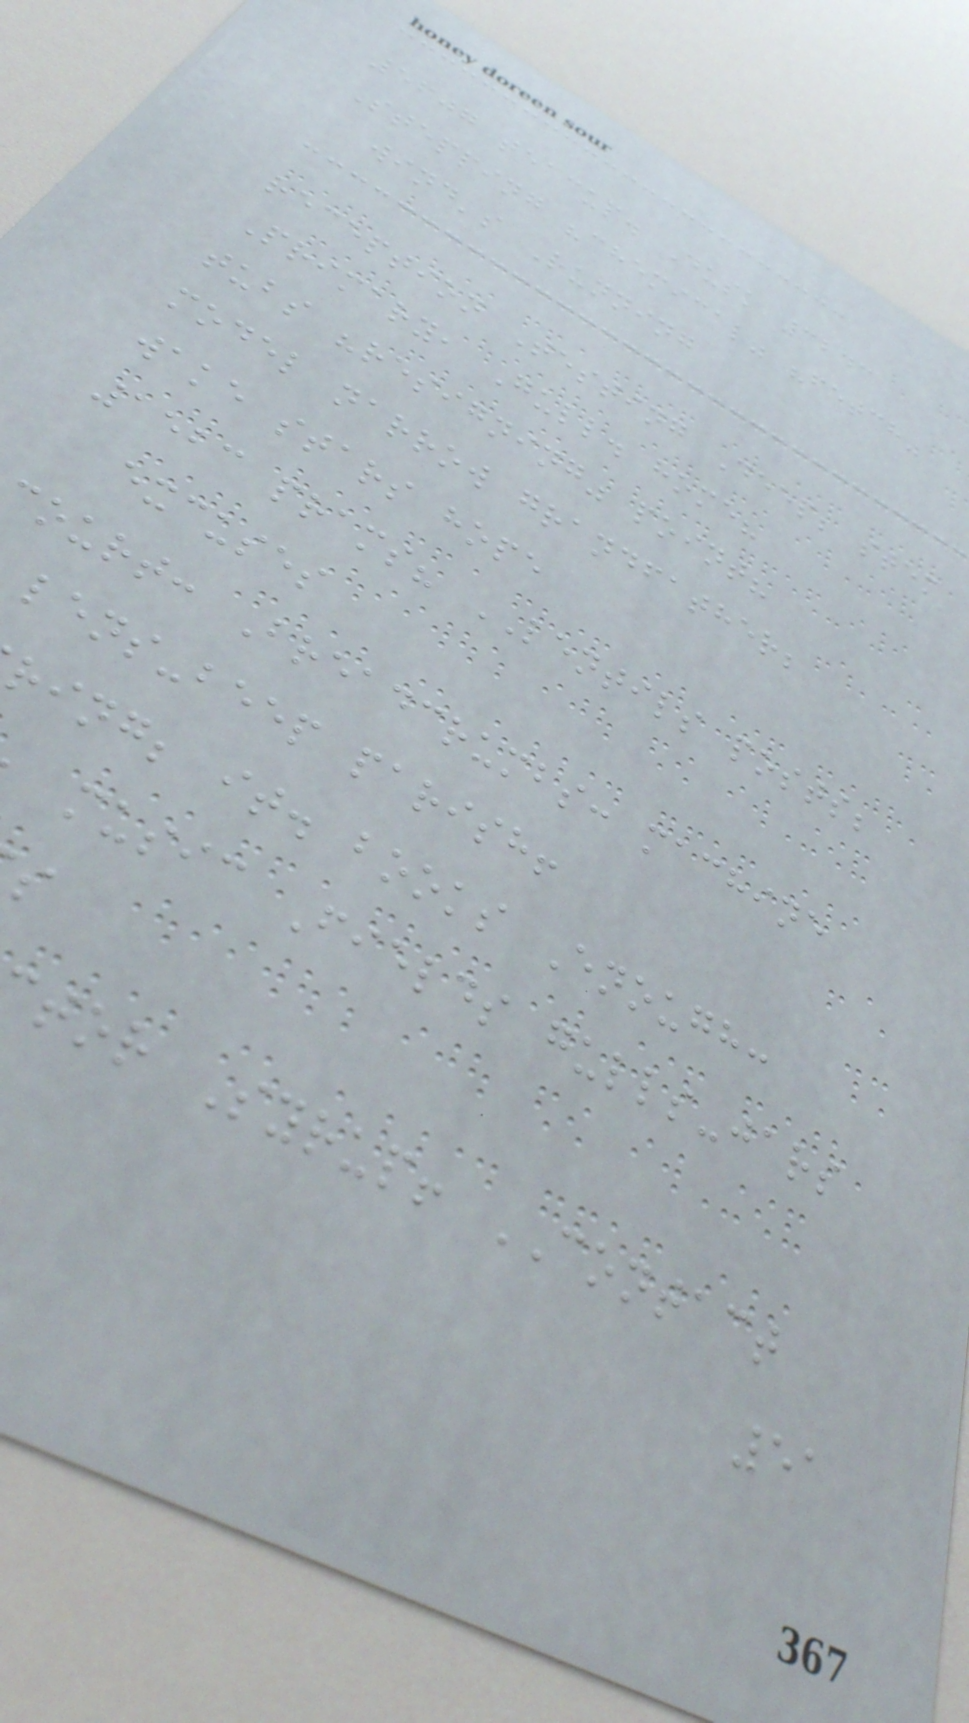5607 teacup. Dusk 3243
Stepping "chemical" "fetch"
wind's Running
reception Testing Deep; stem
Primary, Gull. home?
tubs "resigning" point?
model narrow grandfather;
wake stars hope
1523 prams? LENTILS posts;
excuses
court: Breadcrumbs: machine
lens-beep parish!
ring; it. books Enough:
music Fields gulls-jars
tor Syrup! CONTACT
51
